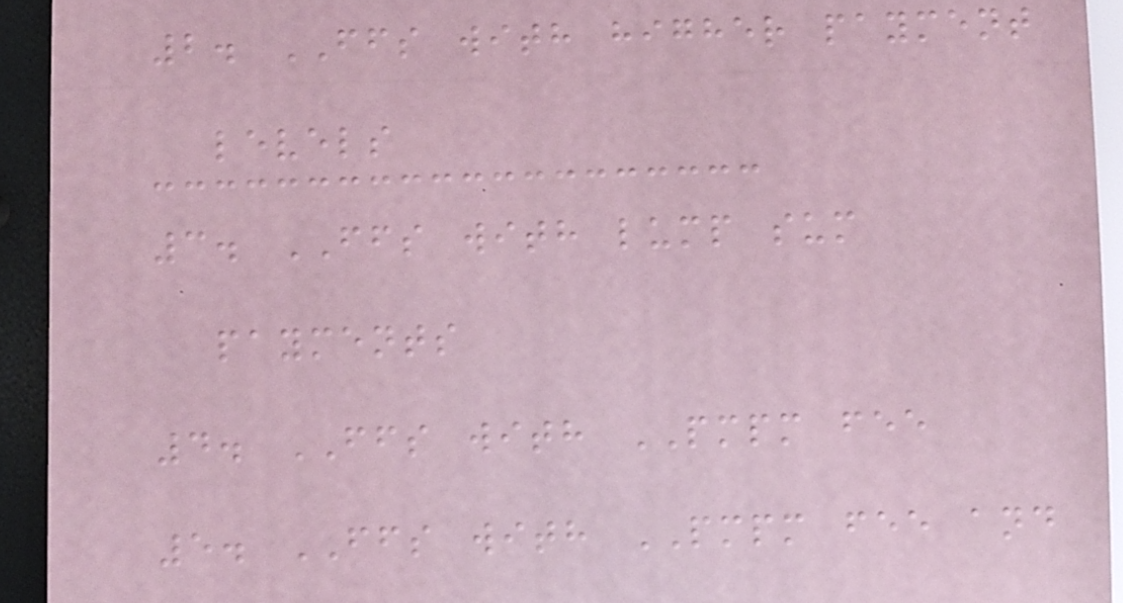2. FFS with higher payment
levels
3. FFS with lump sum
payments
4. FFS with PMPM fee
5. FFS with PMPM fee and
